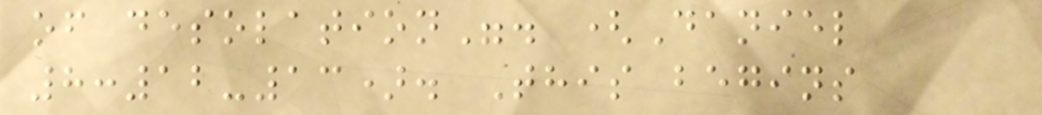of desolation". (Daniel
8:12-13). This begins
